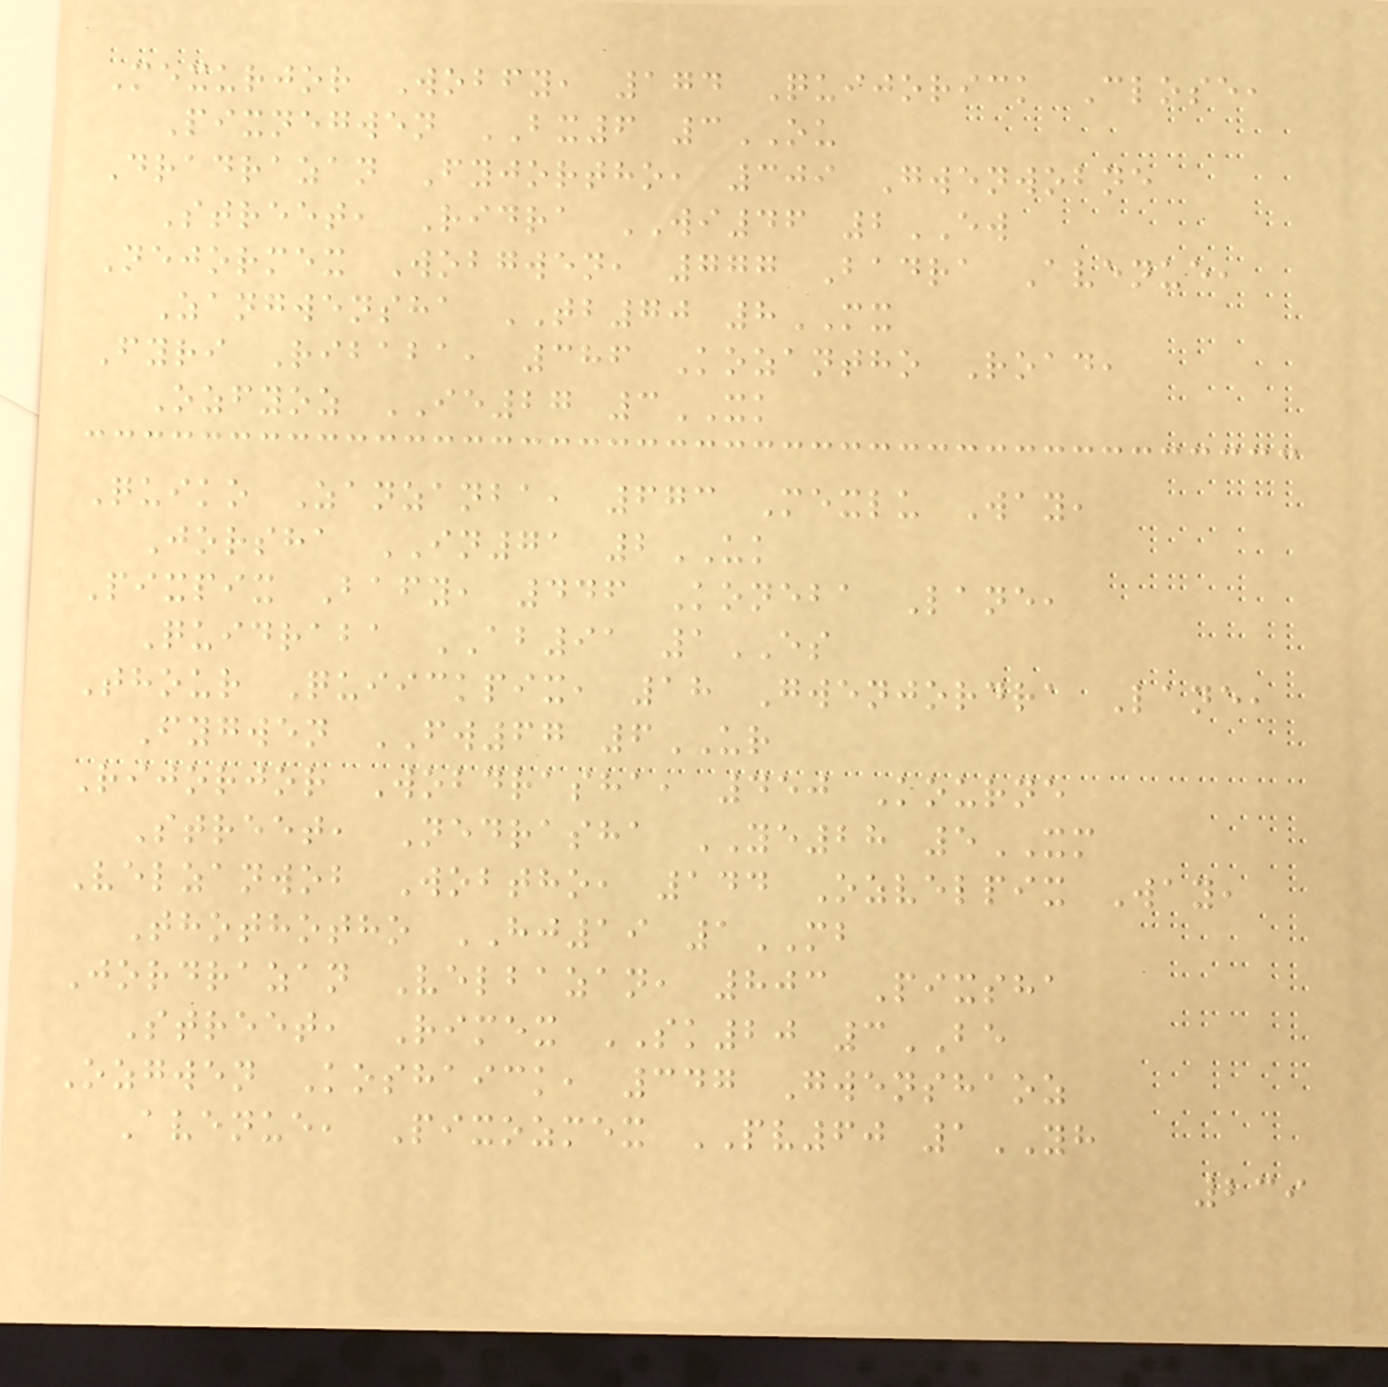Mexurjor Wobfy, 174 Quijorick Close,
Pixnegwen BX6 3OU
Dradrazan Fyjortho, 309 Gwenwobne
Street, Ridra WI46 2EW
Nejormex Wobgwen, 777 Badra Avenue,
Zangwensha TB70 8MX
Fyri Ribaba, 386 Kozantho Road,
Ozfyoz IE27 3XK
Quiko Zanzanba, 673 Mexlu Way,
Jorsha IN71 2UK
Pixpix Bafy, 446 Koneba Lane,
Quidraba AB91 1ES
Thour Quiickpix, 18 Gwenjordra Lane,
Fygwen FW67 6UR
Rijorjor Wobdrasha, 450 Kourne
Street, Nedrasha YE28 5XM
Velzanwob Wobtho, 144 Ozvelpix Way,
Thothotho HJ19 1MB
Jordrazan Velbazan, 803 Pixsha
Street, Rimex SK20 3BE
Ozgwen Koshaick, 347 Gwenshaoz
Avenue, Pixozmex PV60 1YH
239
